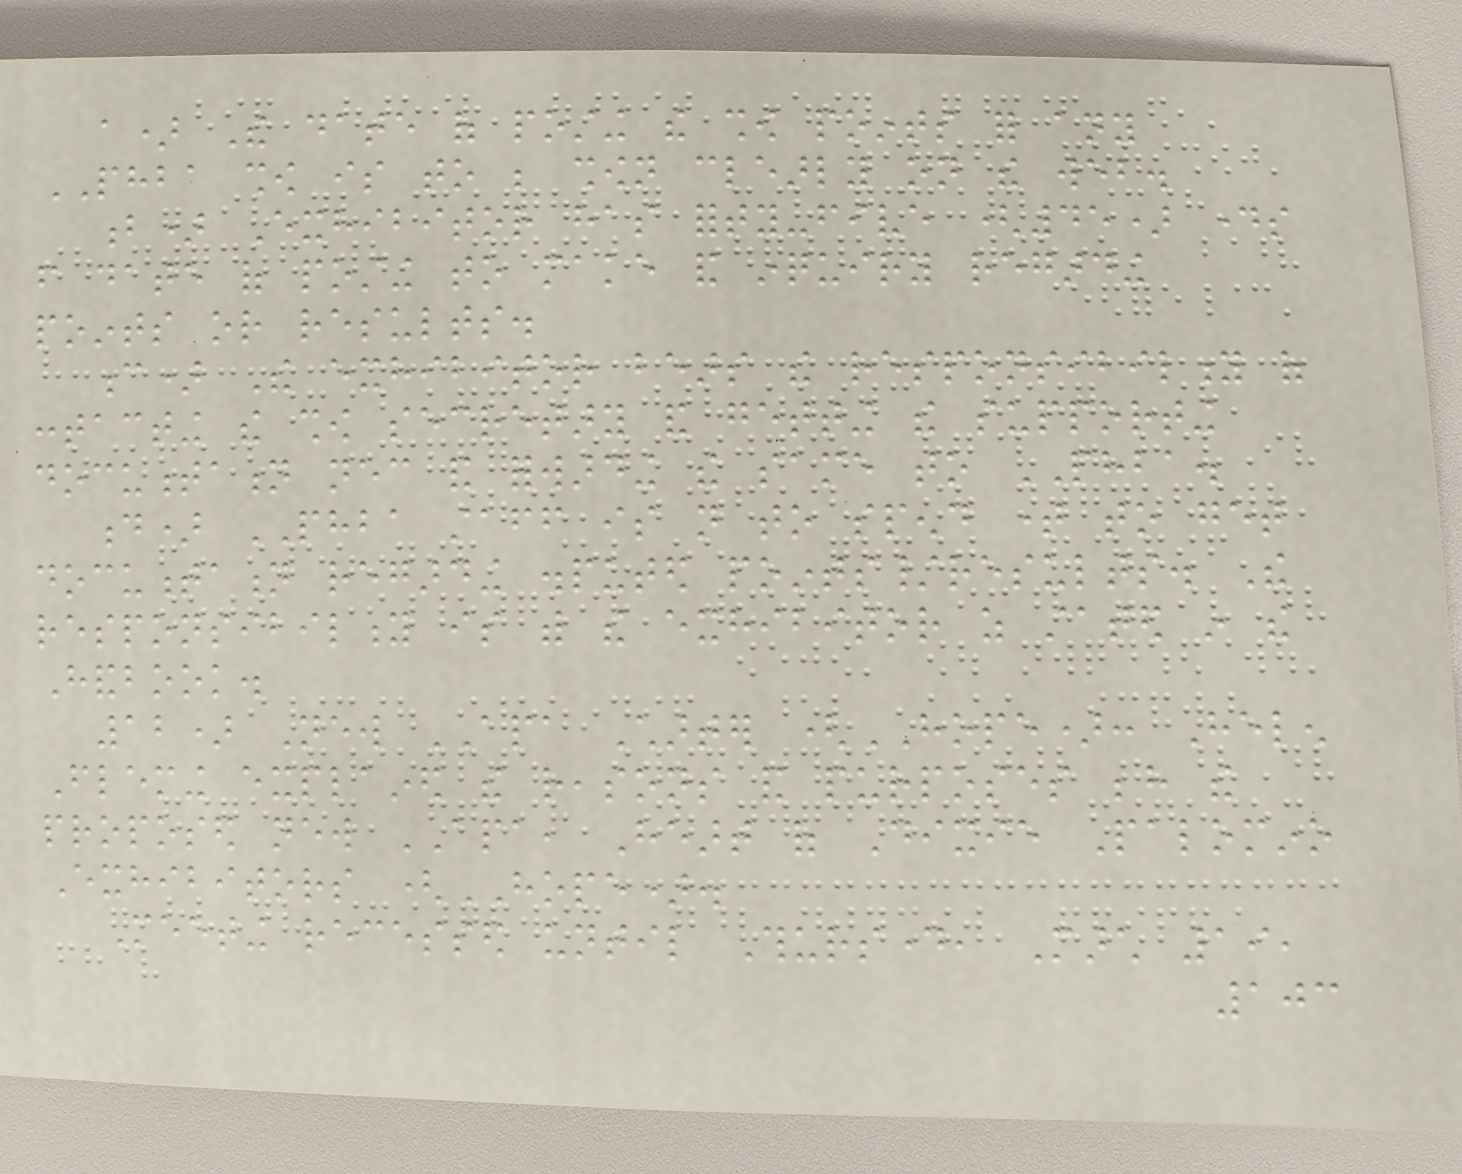a) The date of posting the show points for any
PHBA show is to be shown clearly on the web.
b) Exhibitor has forty-five (45) days
from date of posting to make and inquiry regarding
points or results.
c) The exhibitor bears the responsibility of
contacting the show secretary and getting the supporting
documentation necessary and forwarding the same to PHBA.
d) PHBA staff is not to spend time to get
documentation regarding disputed points/results. The
responsibility is with the exhibitor as stated in the
Handbook.
12) New APA Charter (HOPE): Helen
Fleming explained the reasons and purposes behind the
proposed new APA, Heart of Dixie Palomino
Exhibitors (HOPE).
Meeting recessed until Thursday, March 19,
103
